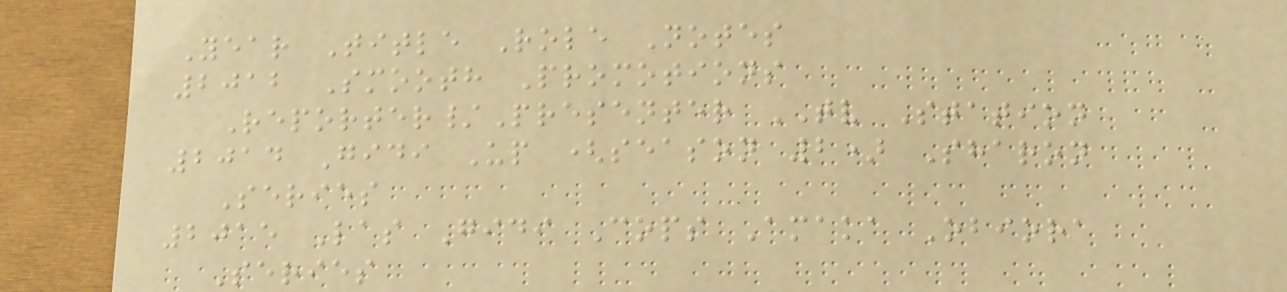Year Title Role Notes
2012 Smooth Promotions
Reporter/Presenter TV Station
2014 Gidi Up (season 2) Sharon
Series
2015 Las Gidi Cops Amaka Obiora
Series
